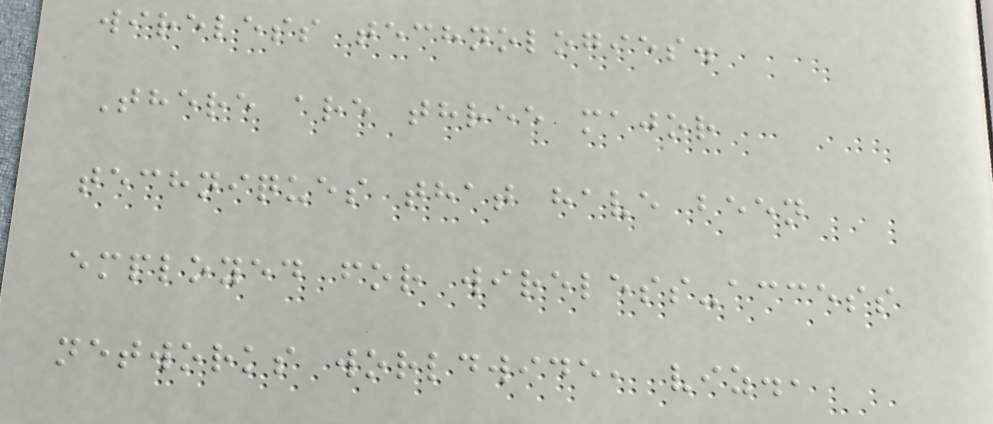wireless technologies.
There are three major
techniques that have been
employed for wireless-access
networks worldwide, viz.,
